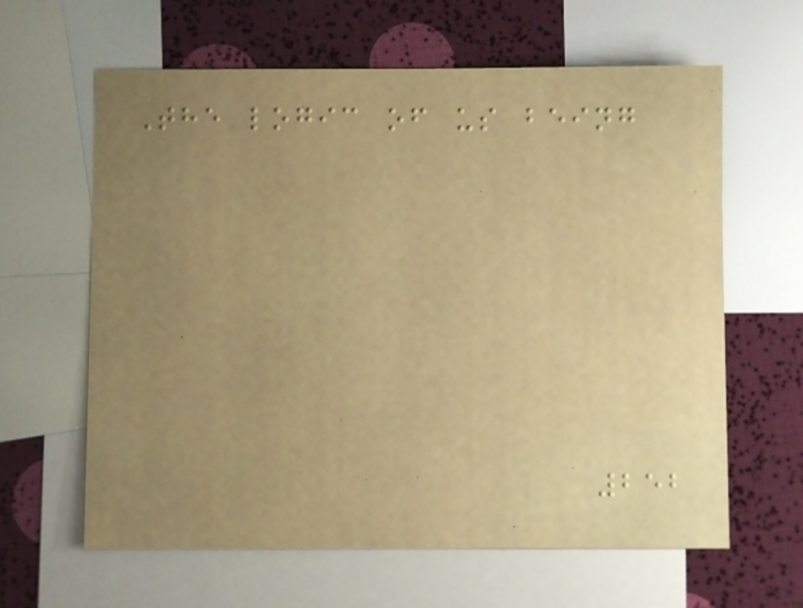The logic of us being
252
